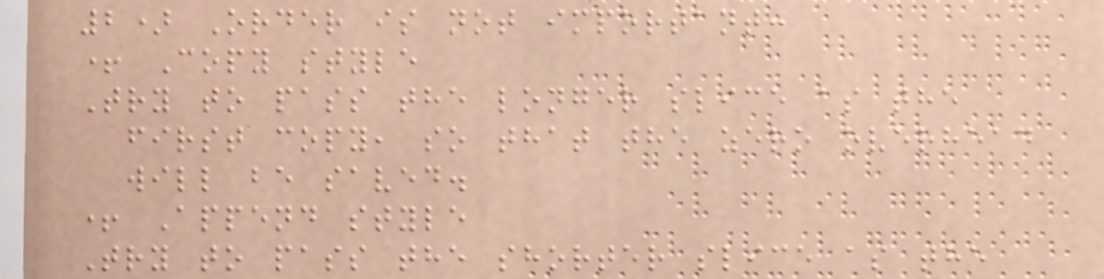2) Order is not important:
+ Copy style
Try to pass the longer slice as the
first copy, so that the zero overhead
will be saved.
+ Append style
Try to pass the shorter slice as the
